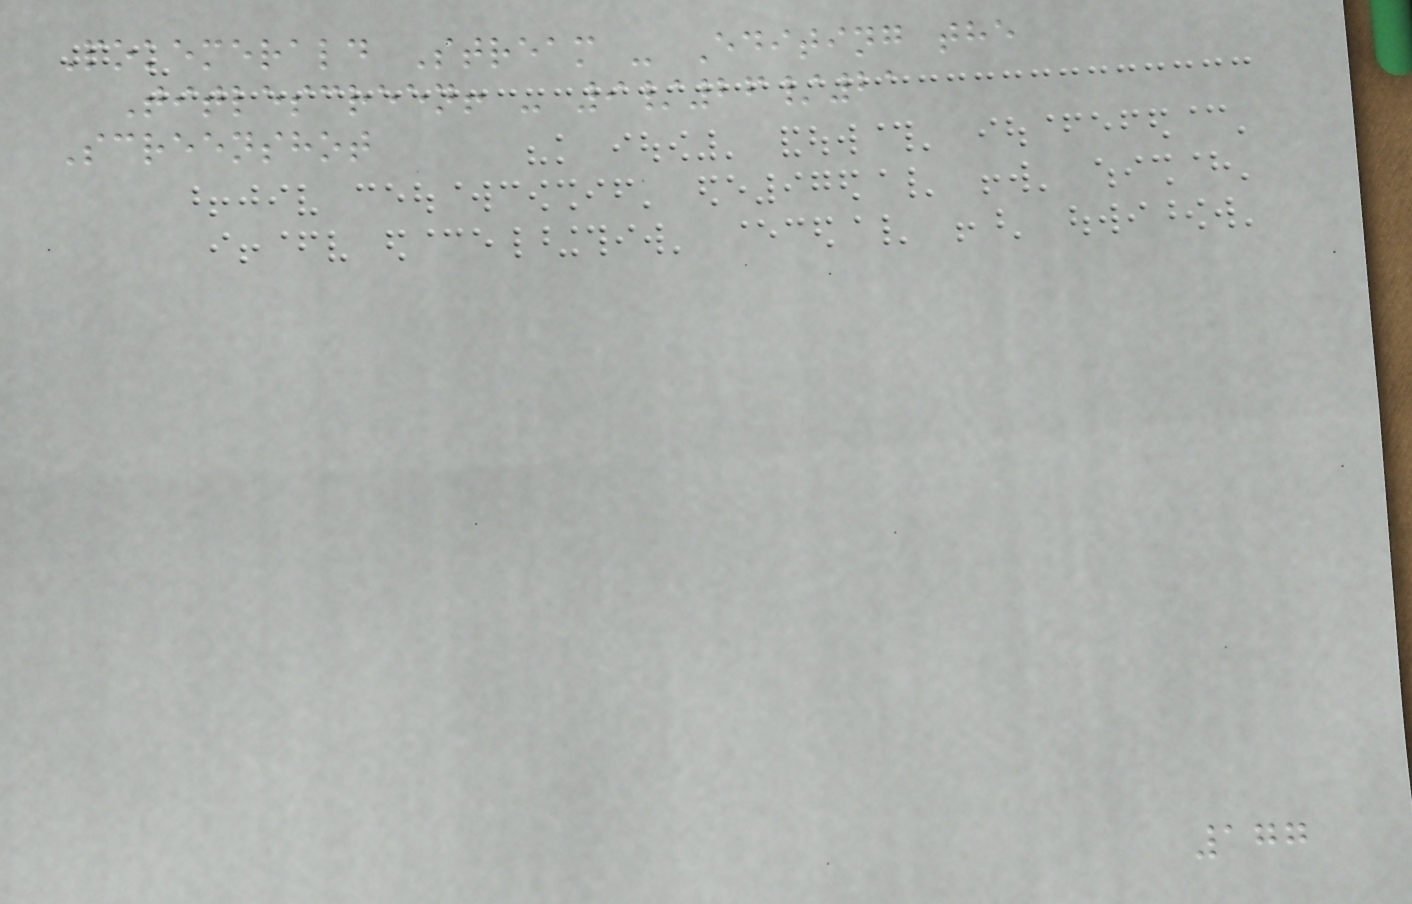Pokemerald Stream - Editing the
Titlescreen! - 9/26/21
Screenshot
177
